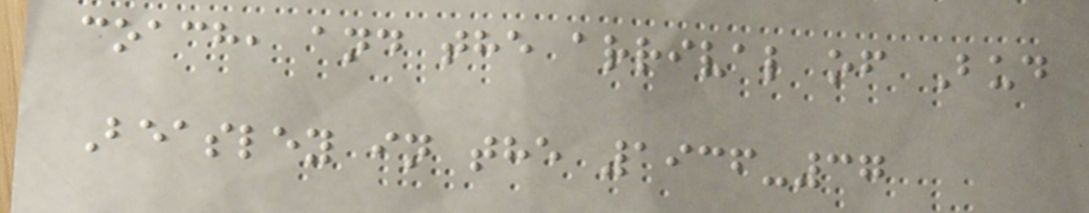coach, and the arrival of Bud
Beasley in the 1936-37
